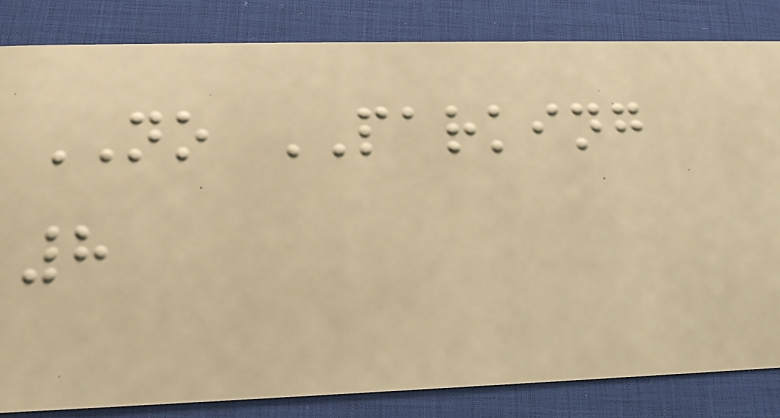NO PARKING
8
